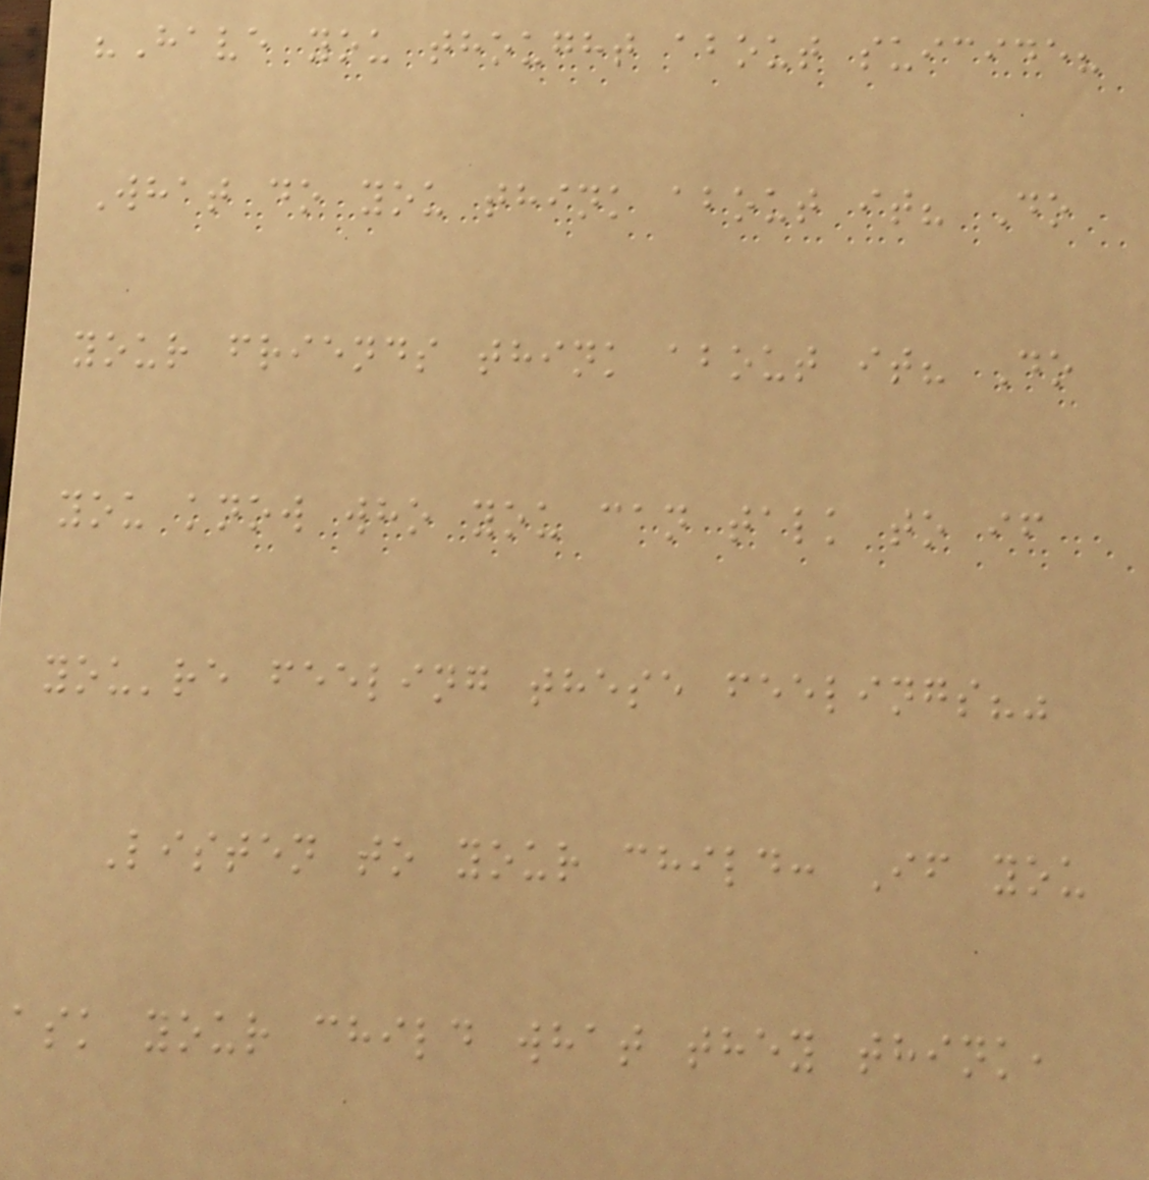"Have you thought about suicide?
What do you think about it? Do
your friends think about it? Do
you know who you can talk to if
you're feeling these feelings?"
Listen to your child: If you
ask your child what they think,
